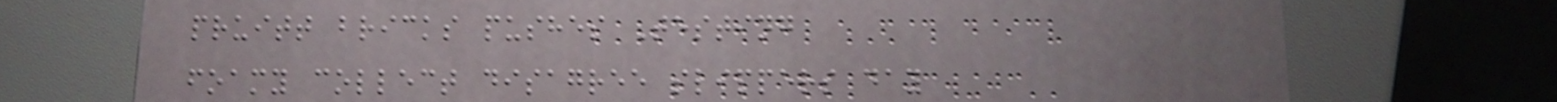pruitt bricks pushes Testing
foamy collect disagree slippers day
